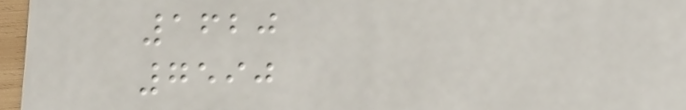1620
7590
